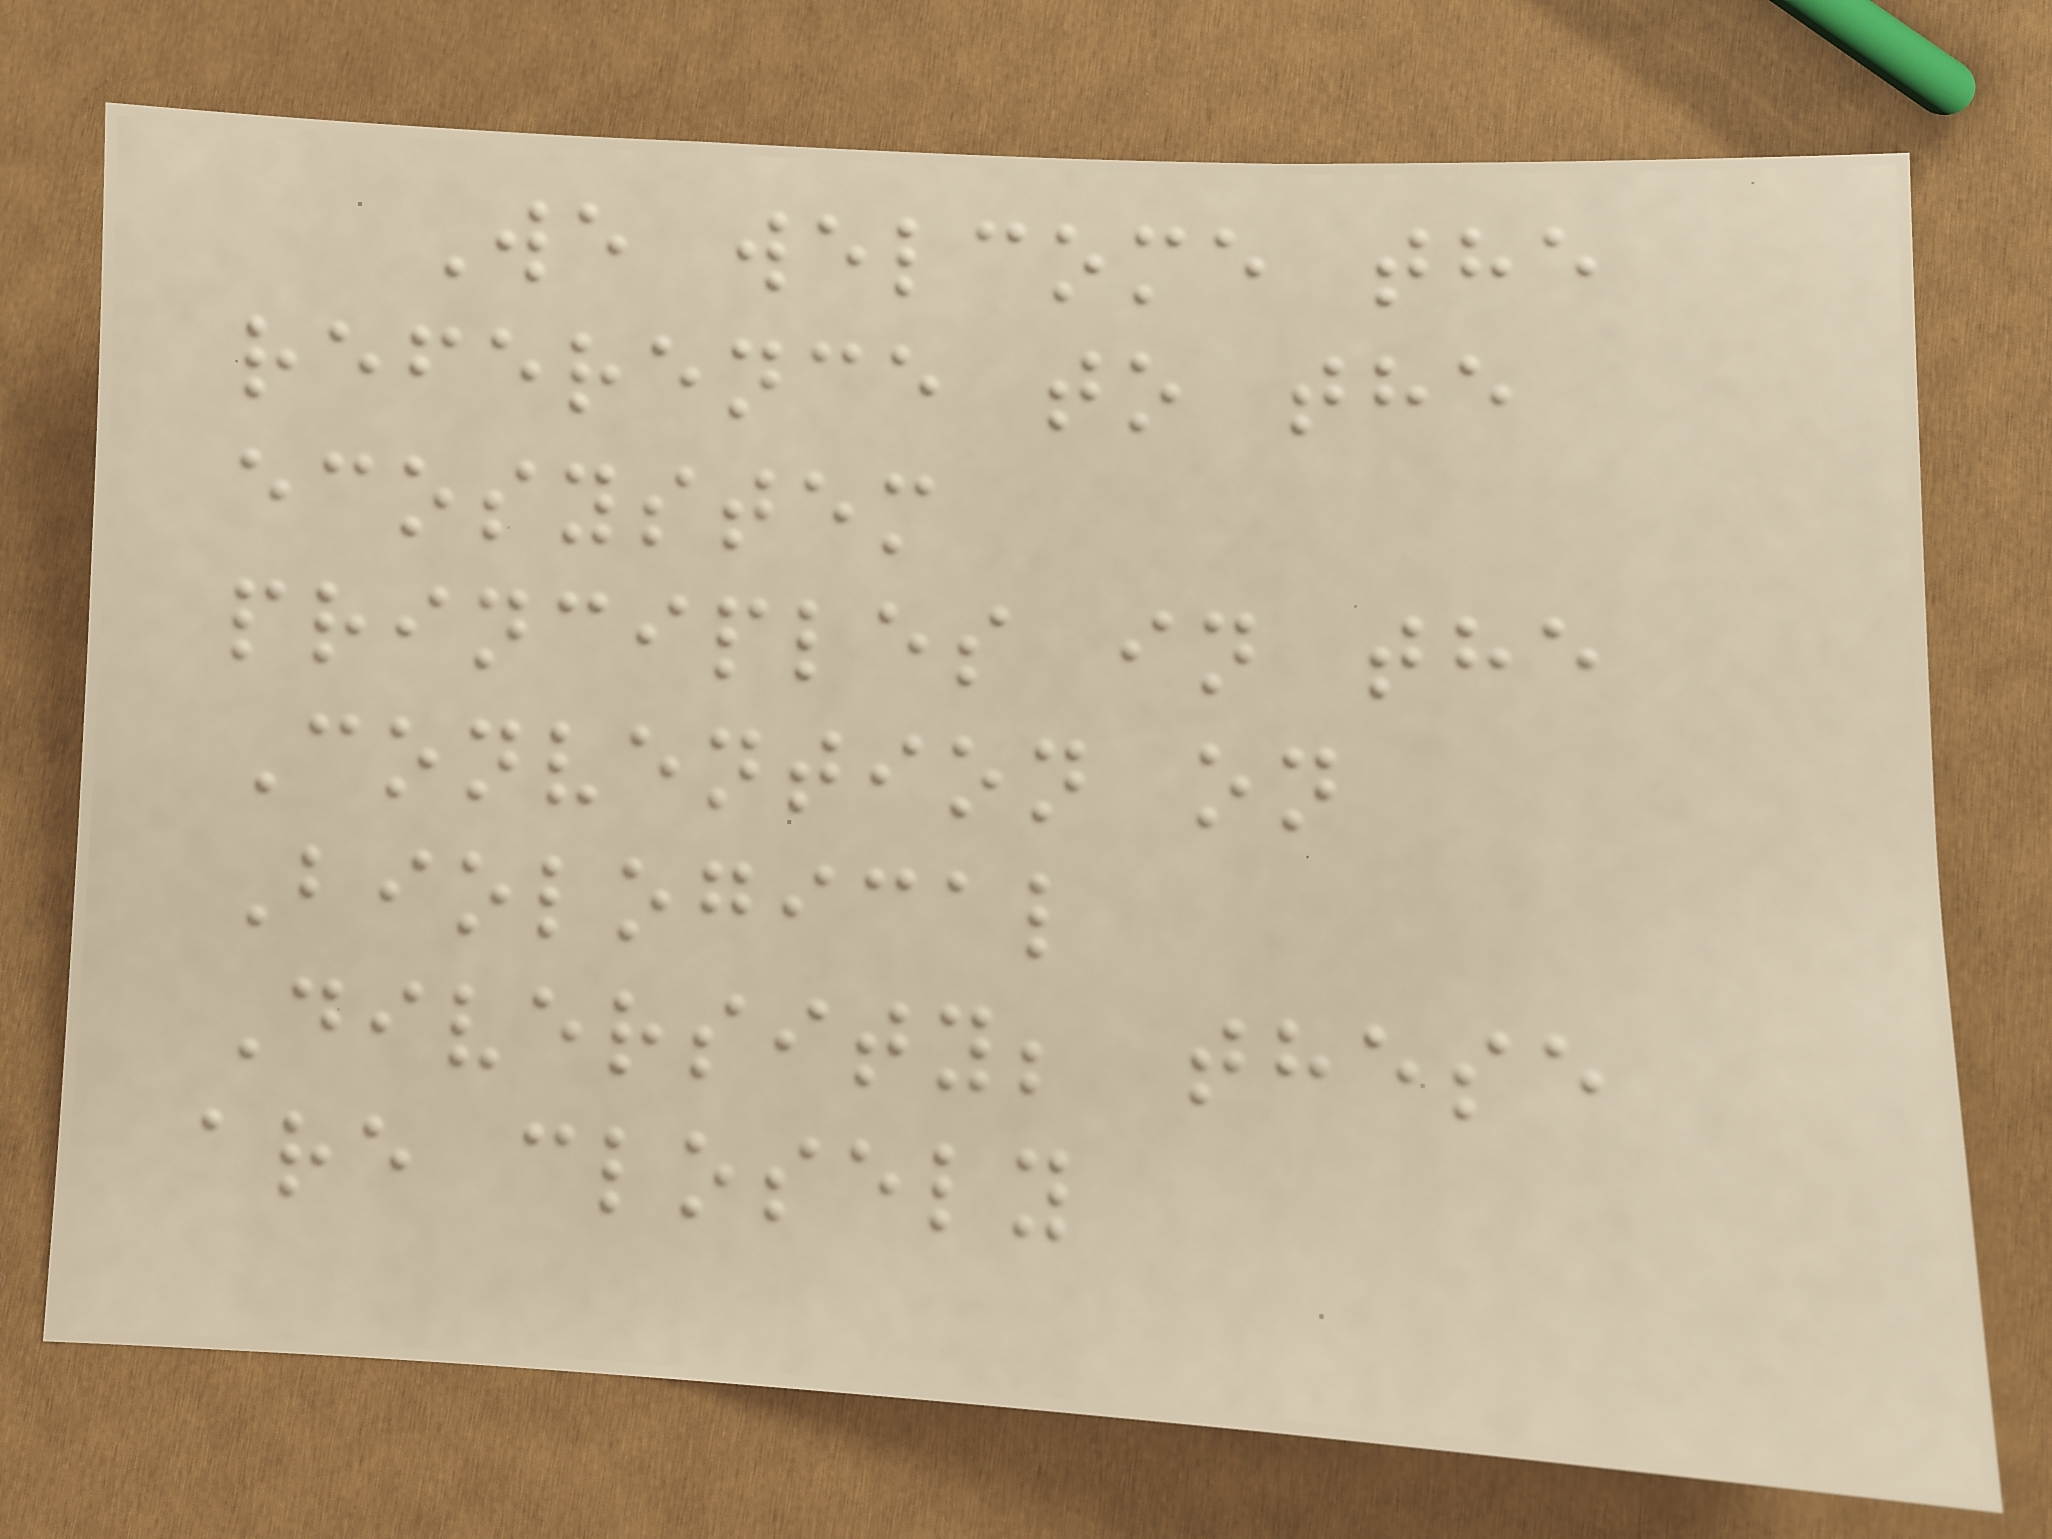We welcome the
reference to the
ecosystem
principles in the
Convention on
Biological
Diversity; these
are closely
